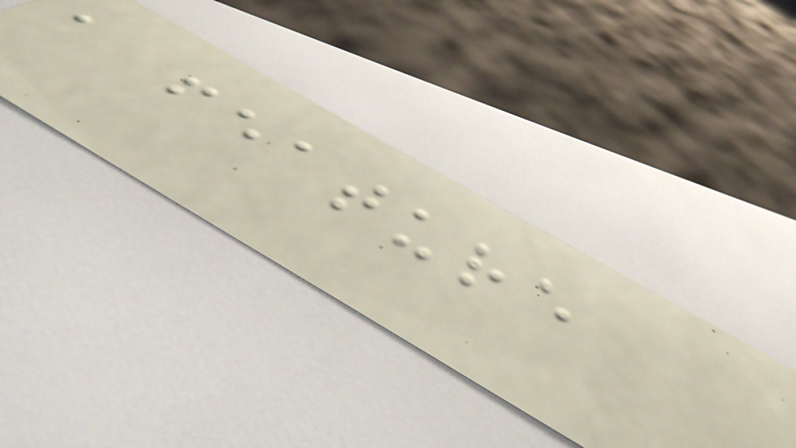a feature
